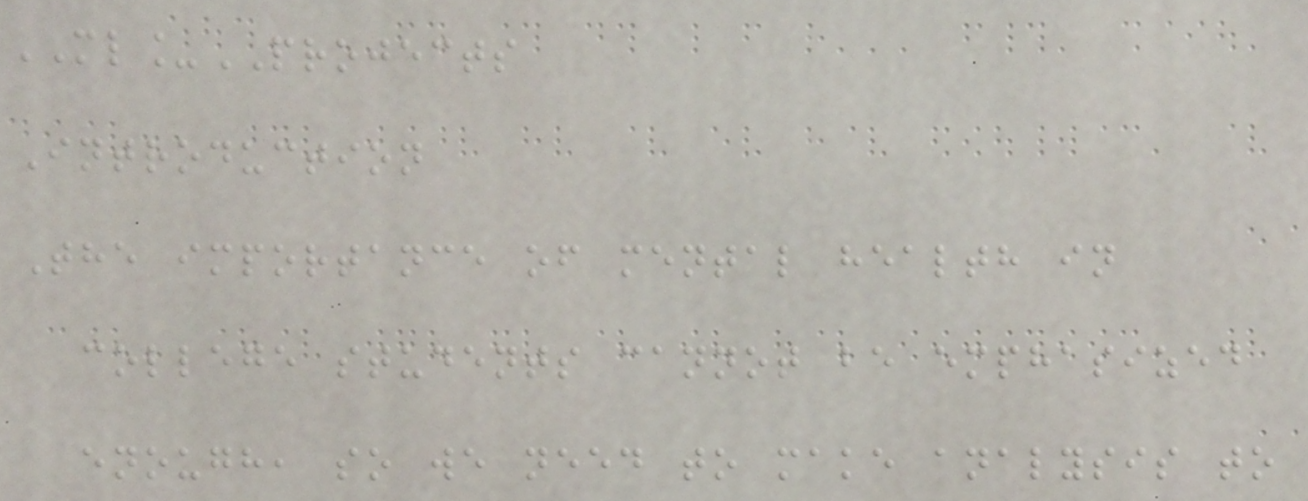ML_PROJECTS
Introduction
The importance of mental health in
college students cannot be emphasized
enough, so we need to make analysis to
